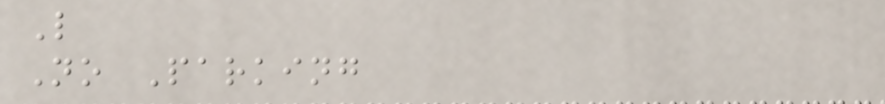L
No Parking
